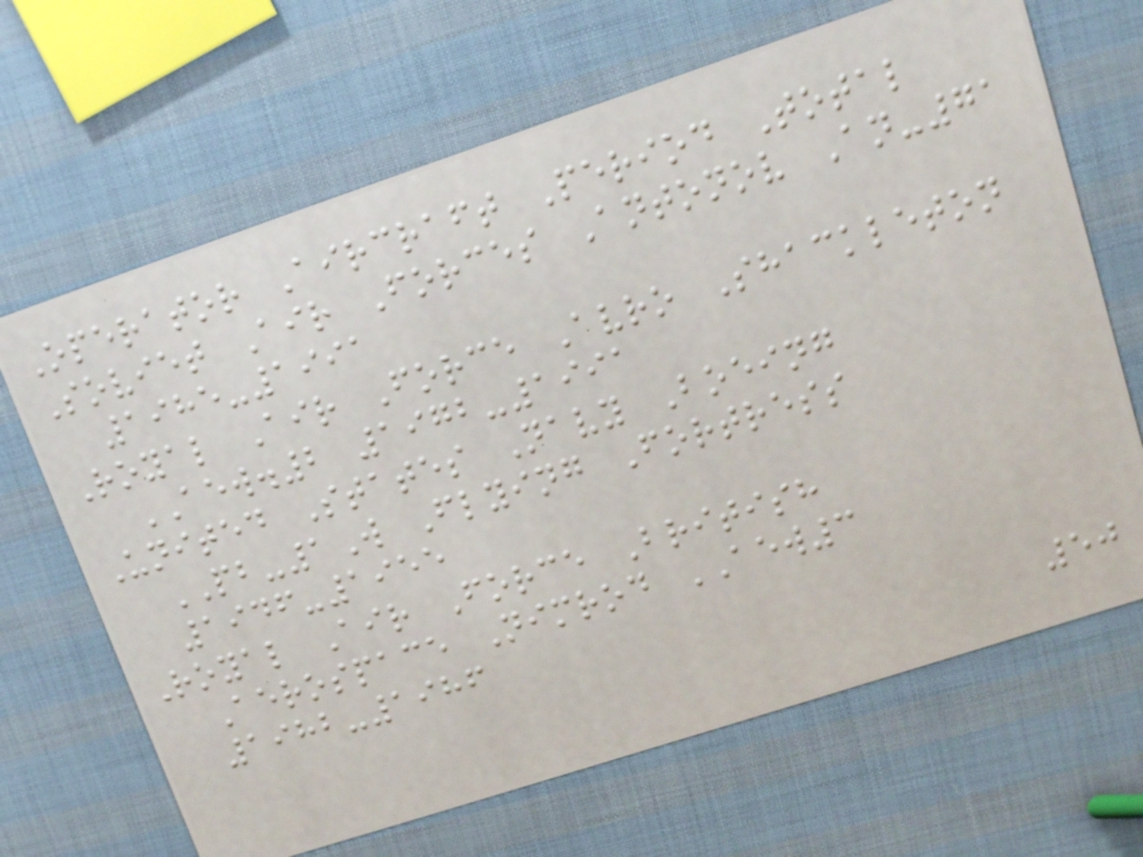Operator Aircraft Period Total
Soviet Air Forces Antonov An-71
1985-1991
Royal Air Force Avro Shackleton
AEW.2 1972-1991
United States Navy Boeing
PB-1W Flying Fortress
1946-1955
Royal Air Force British
Aerospace Nimrod AEW3
1982-1986
50
